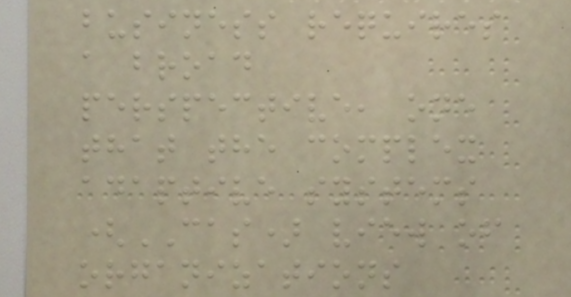business requires
a broad
perspective, one
that the complex
adaptive systems
(CAS) view of
organizations
